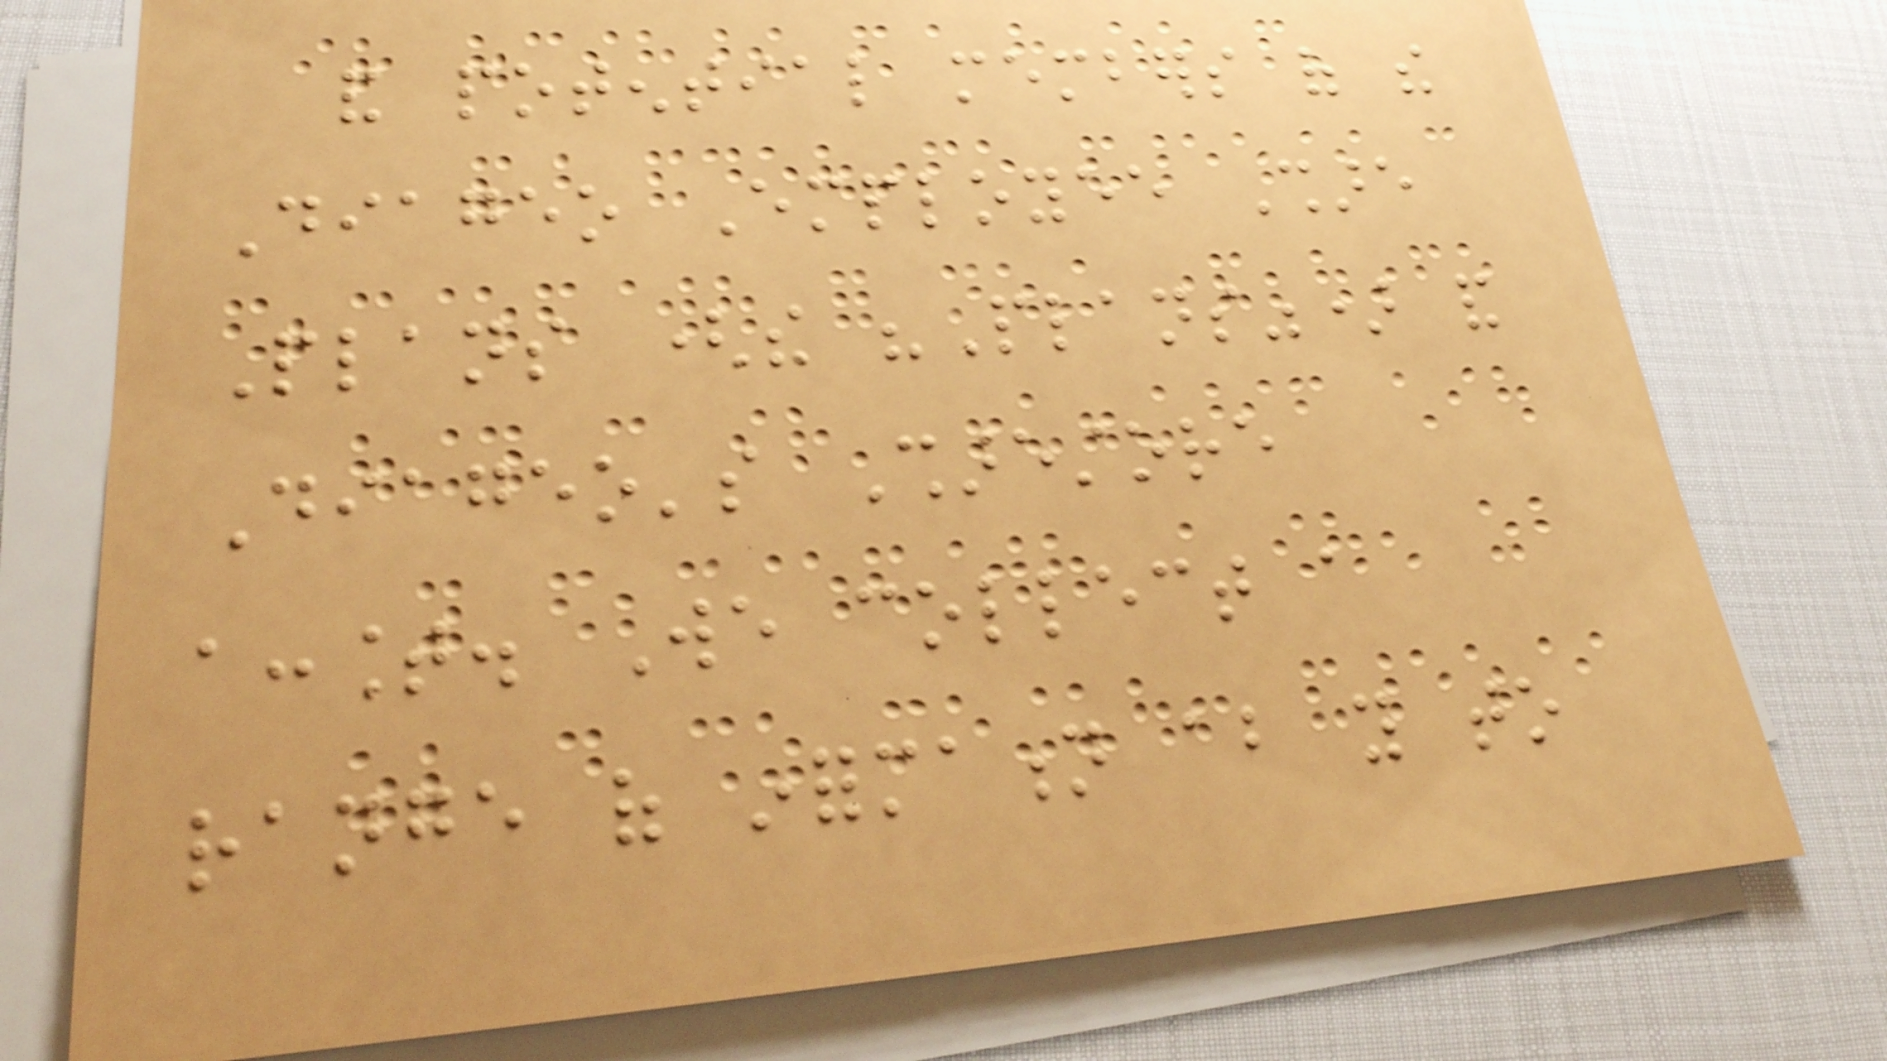and potential members of the
Diageo Employee Share
Plans (the "Plans") and
Diageo's Sharestore
account. We collect a
range of information about you to
